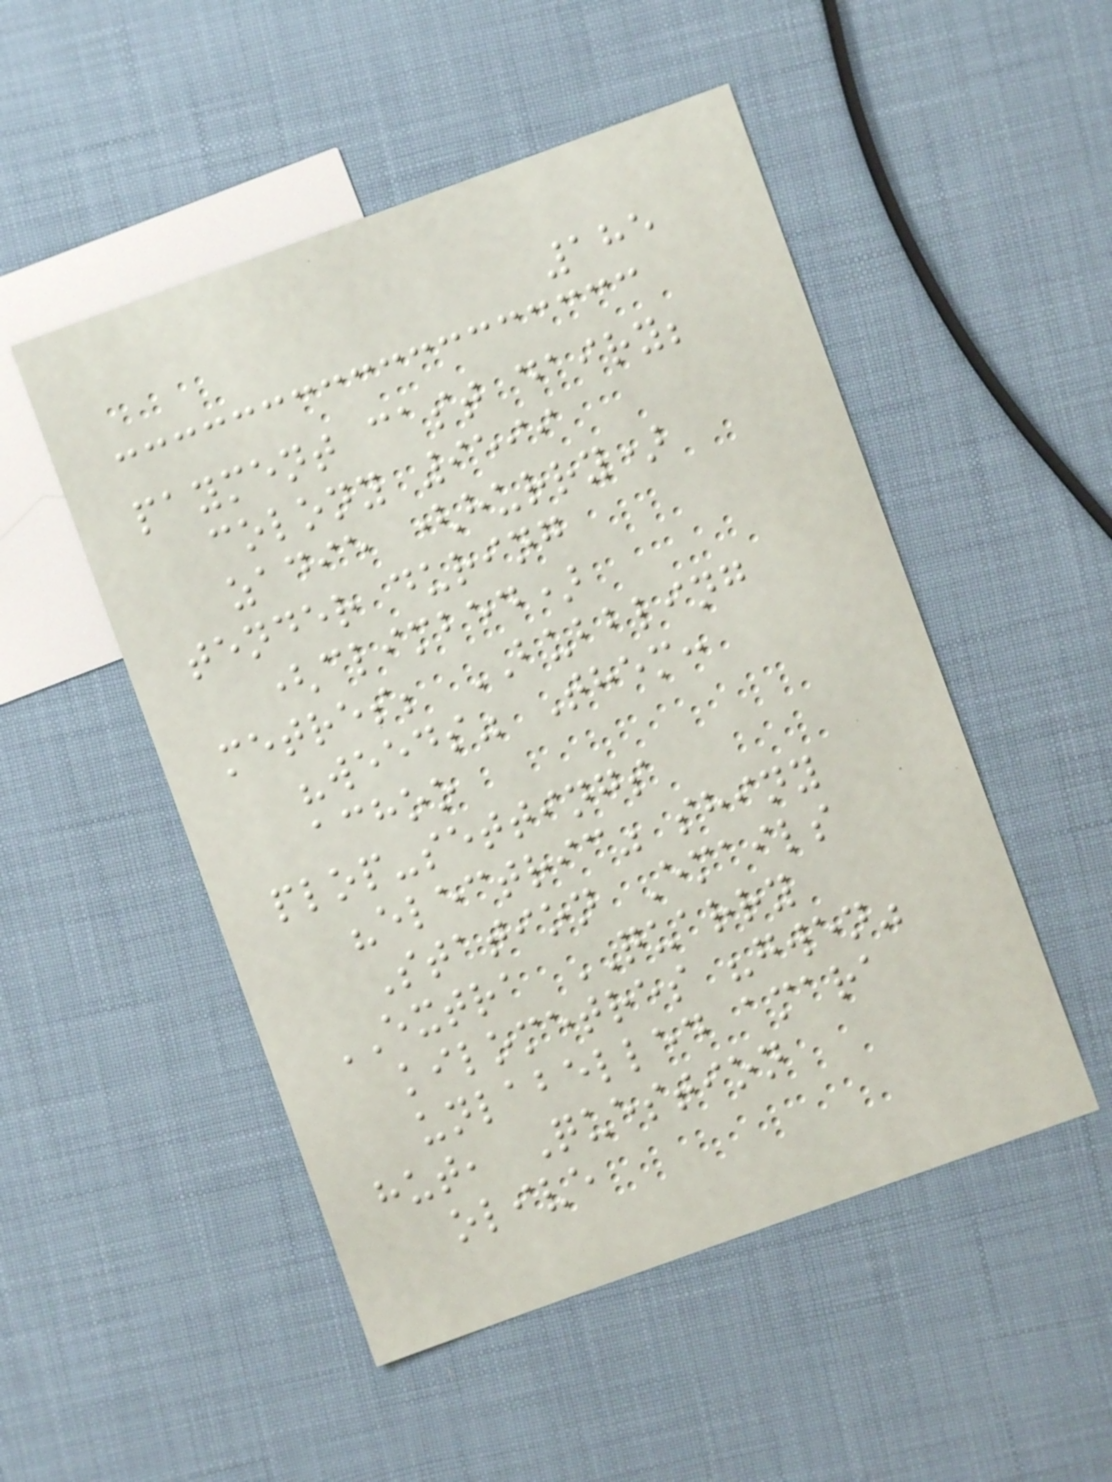185
payment cast dairy;
colony 9599
zadie (hurry)
tender during
(climbed)
metres; BUBBLING
"weeds" Them:
achoo
plop-settings
"electric" shiny
Station Emails
EXTRA QUARRY
kilometres "gwen"
unlabelled amara
hut, Question
olive
